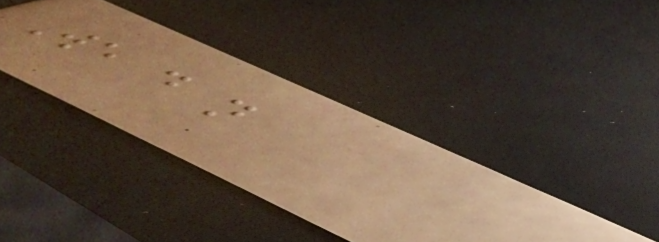We do not
